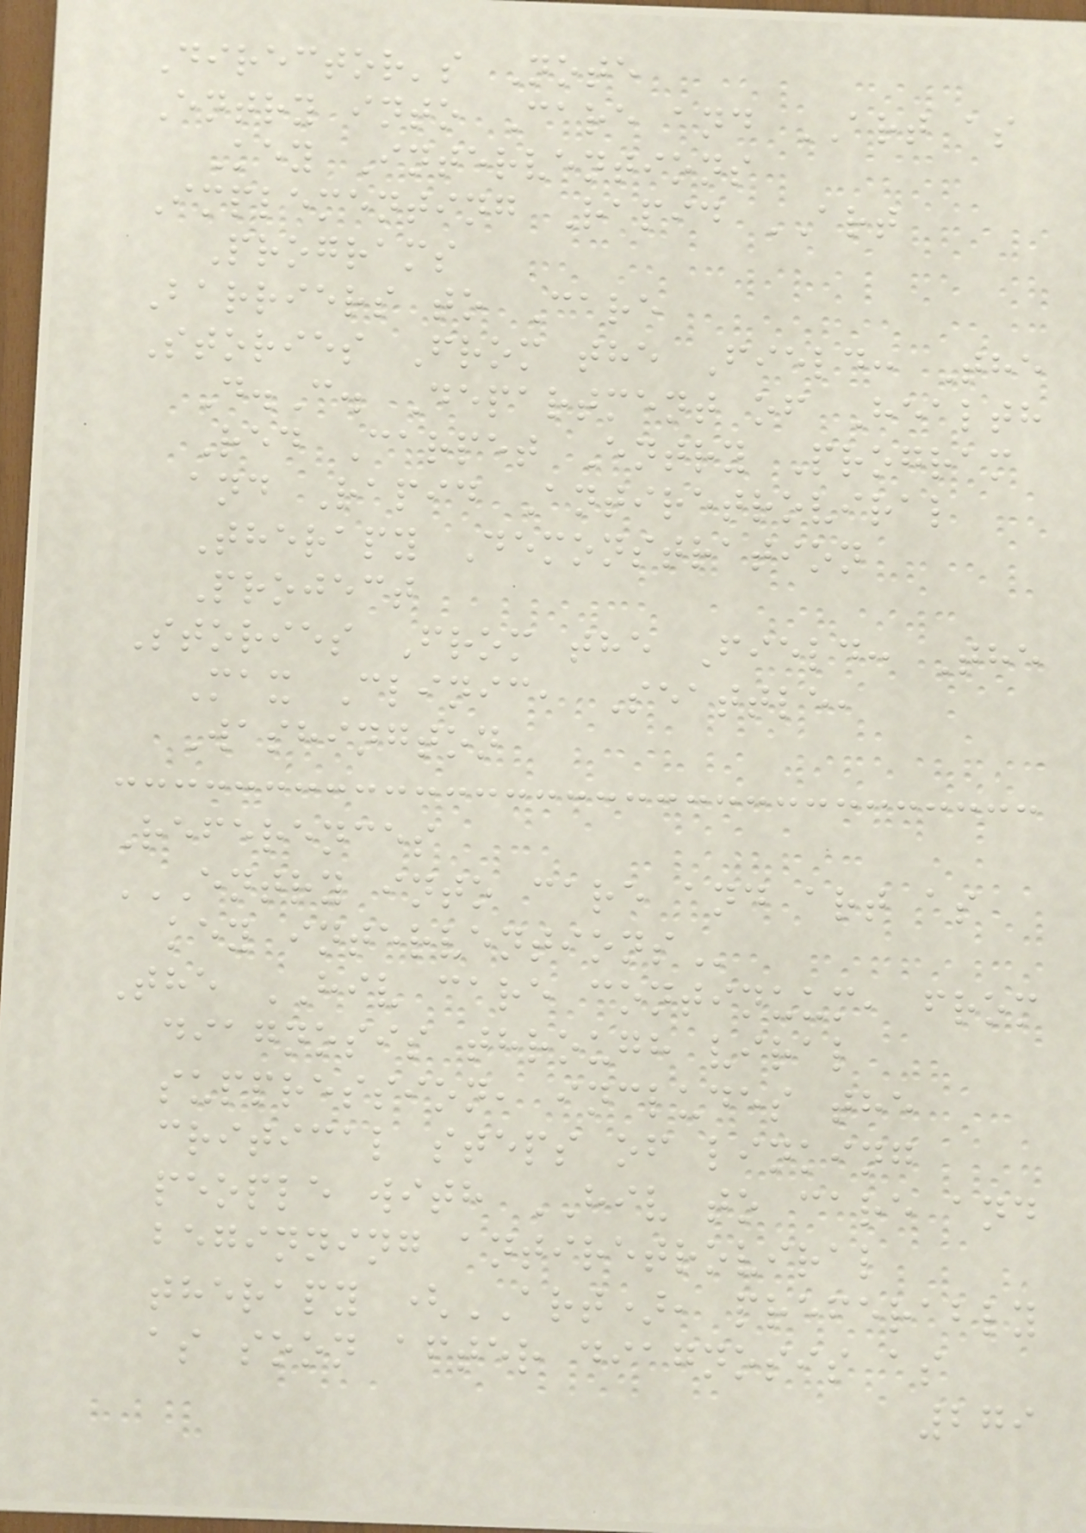Director's Note
Entry into Care and ART as
Key Interventions
Implementing Rapid ART
Programs
Barriers to Care
Stories From the Field: The
D.C. Department of Health
Red Carpet Entry Program
and Rapid Antiretroviral
Therapy Demonstration
Project
Stories From the Field: The
Max Clinic, Seattle,
Washington
References
ENTRY INTO CARE AND ART AS
KEY INTERVENTIONS
The HIV care continuum, from
diagnosis through viral
suppression, includes the
critical steps of linking
people with HIV to care and
beginning antiretroviral
therapy (ART), preferably
as soon after diagnosis as
279
